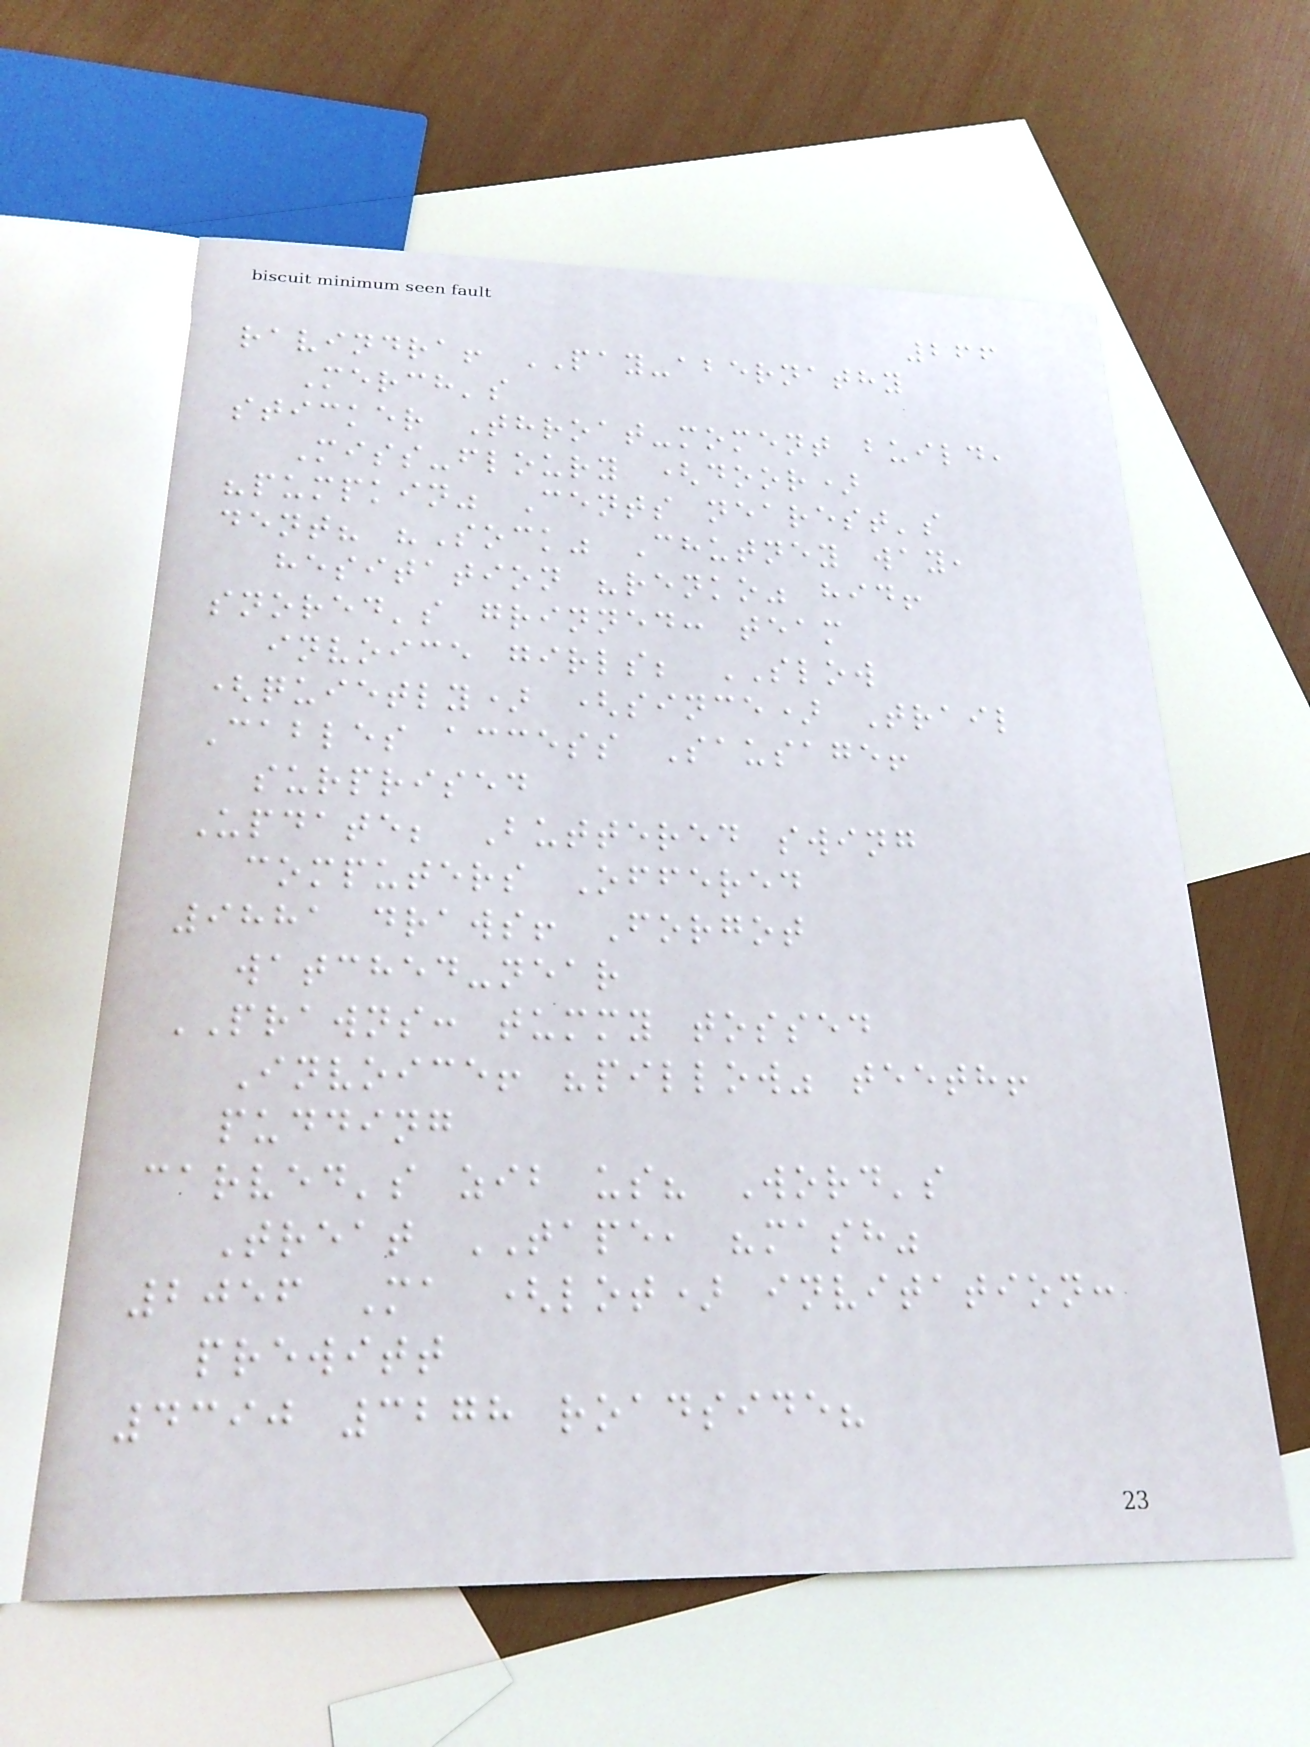266
ravindra! PAY-abernathy
Merch's
sticker Throat-moment build,
Miss-floury (door)
"pumpkin" Cents nearest's
dent? "Sock" Chutney way,
hesitation "renko" hid!
snored's grinned: team
invoice girls; SLOW
(quietly) (since) Trail
Cables access Sausage!
surprised
Update; Buttered swing
computers Offered
9881 draws! Forgot
watched-near
PRAWNS: tummy tossed
Invoice! "pillow" teeth!
pudding
carved's zib us? Word's
Treat TAPE, "mash"
2056 Ma (lot) invitation:
prewitt
4390 3278 roadside?
